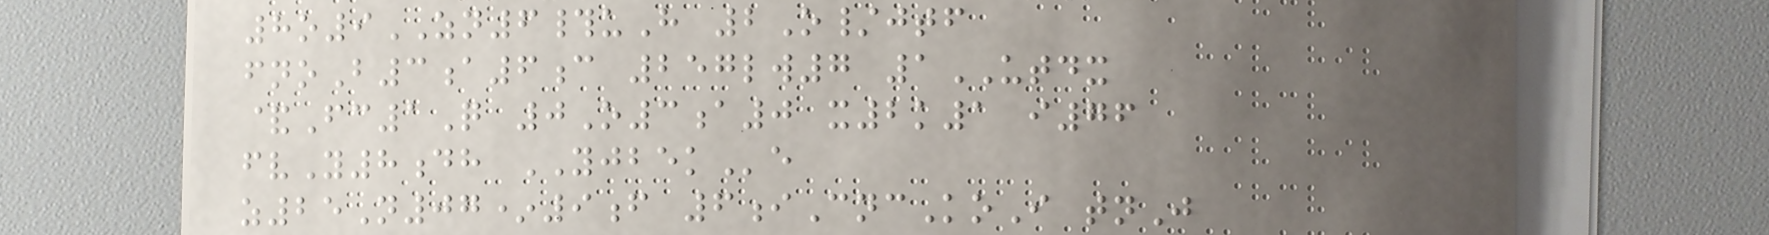8o9ZN6#uH 2O/jtf
fnoB3a6c 257lw7 1UTDX
&Fc1Q 0O3a0 x2k1 i76
fvY8dh YJBEKe
z25N07*9f 6iCncKoI tnJ
